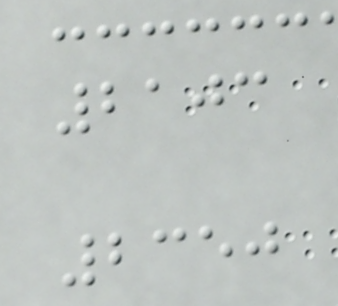2103
2350
